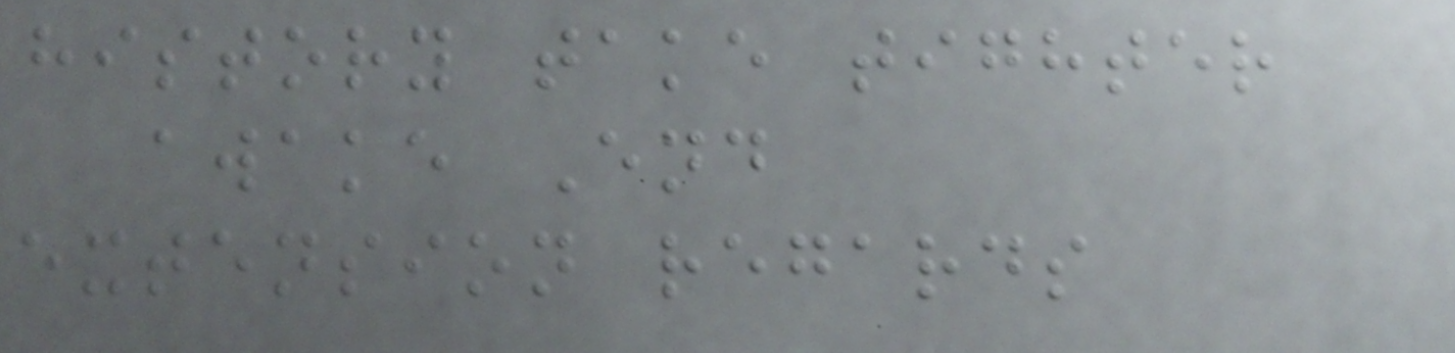history take tighter
awake End
extension regards
